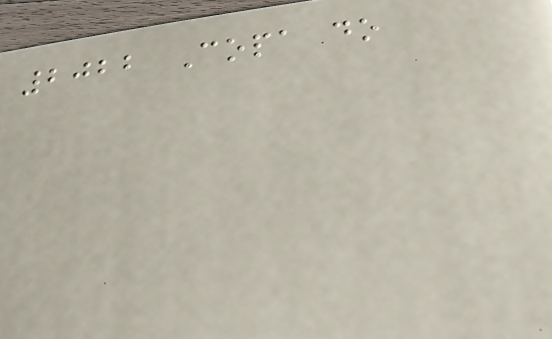2022 Copa do
